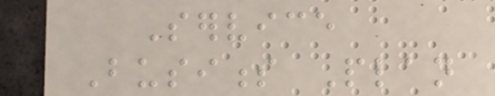Service
Business Plan
